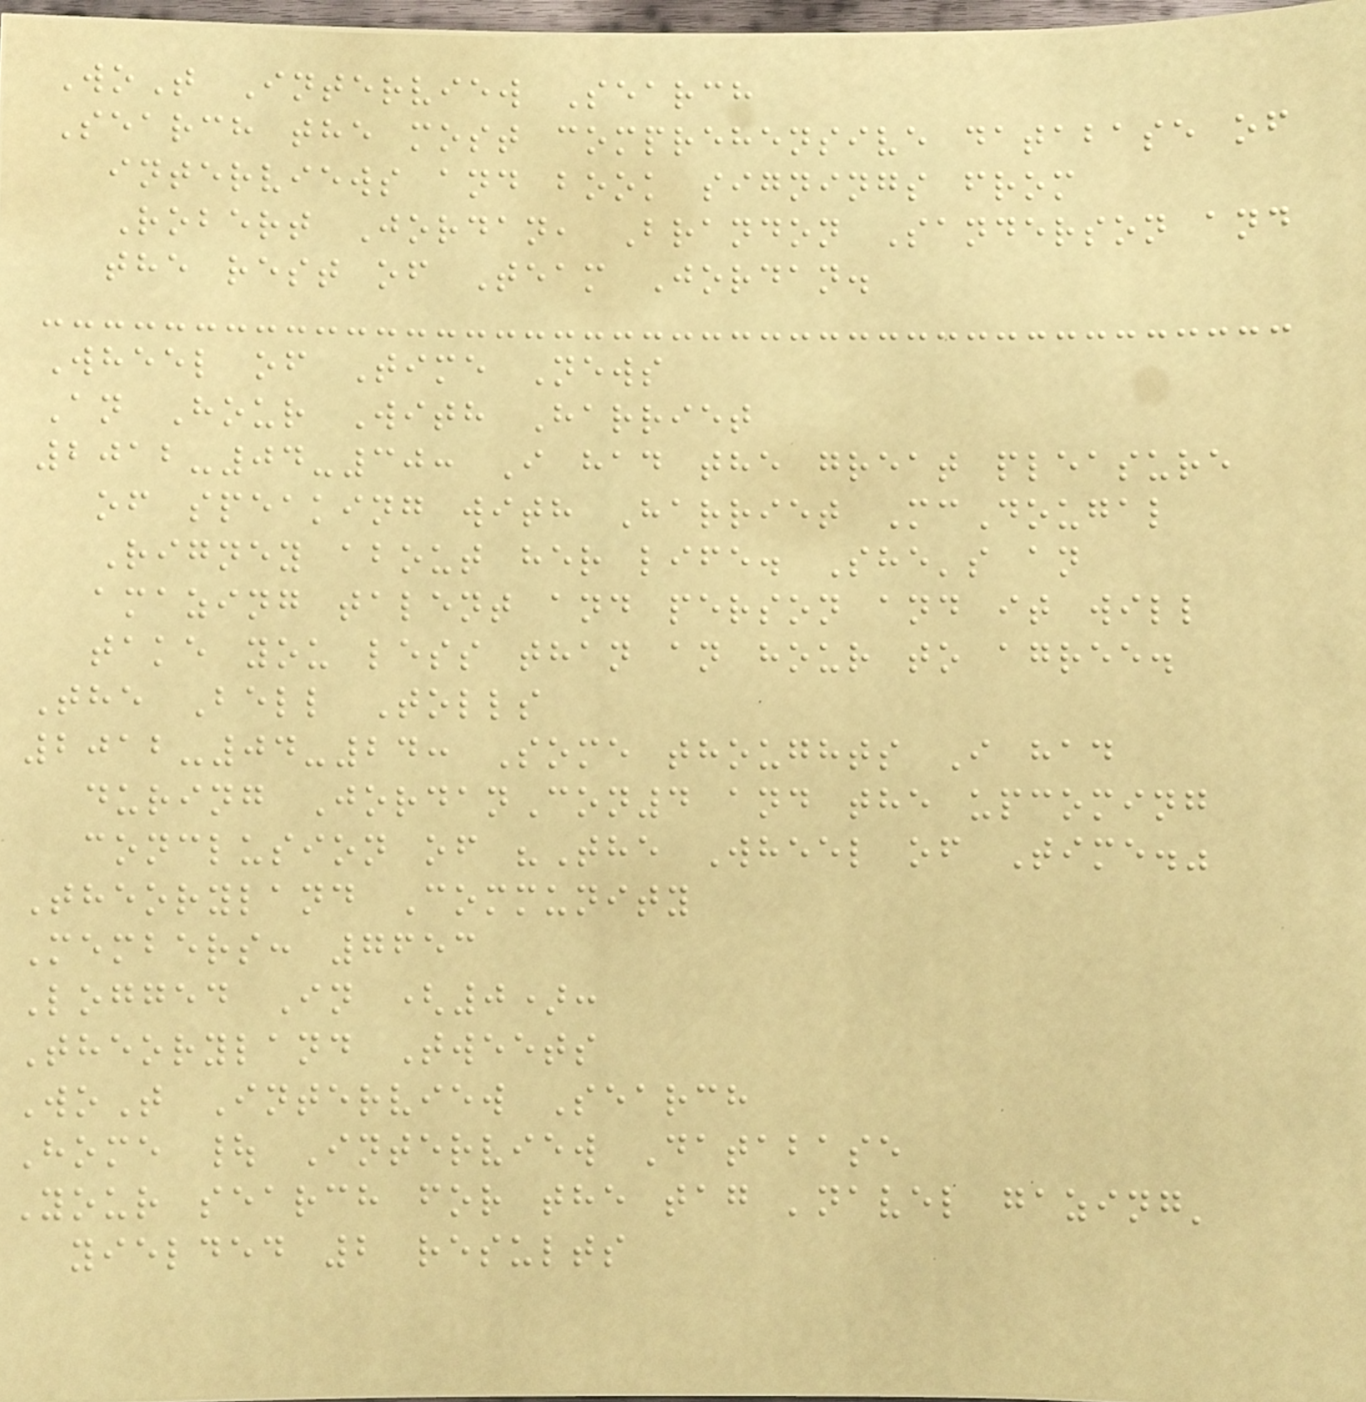WoT Interview Search
Search the most comprehensive database of
interviews and book signings from
Robert Jordan, Brandon Sanderson and
the rest of Team Jordan.
Wheel of Time News
An Hour With Harriet
2012-04-30: I had the great pleasure
of speaking with Harriet McDougal
Rigney about her life. She's an
amazing talent and person and it will
take you less than an hour to agree.
The Bell Tolls
2012-04-24: Some thoughts I had
during JordanCon4 and the upcoming
conclusion of "The Wheel of Time."
Theoryland Community
Members: 7653
Logged In (0):
Theoryland Tweets
WoT Interview Search
Home | Interview Database
Your search for the tag 'navel gazing'
yielded 2 results
